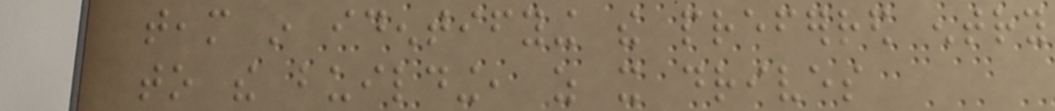team in identifying the preferred entry
to the building, as it drives
